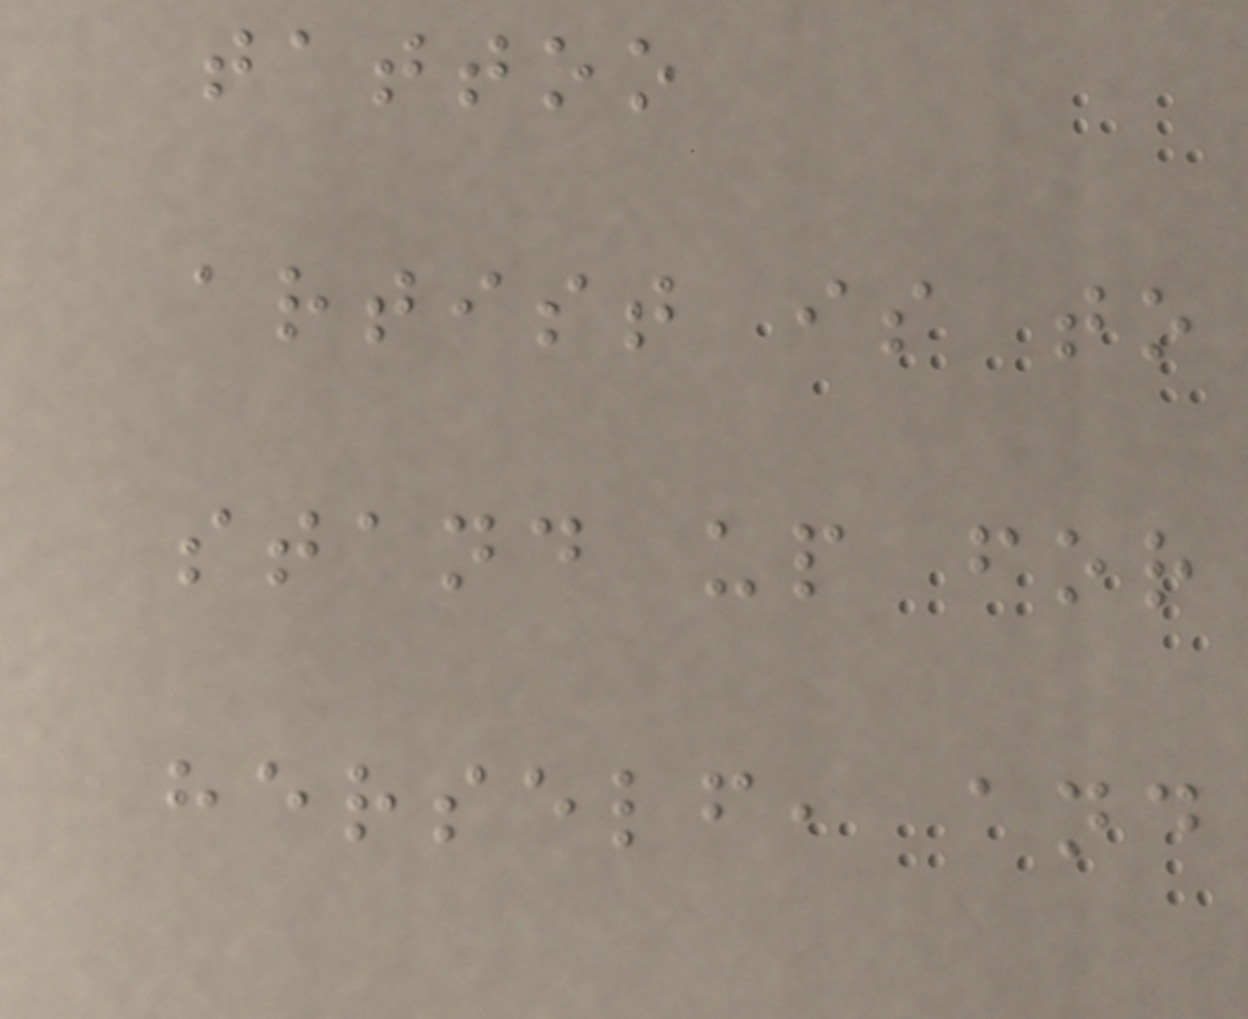tattoo
artist is to
stand up for
herself, and
